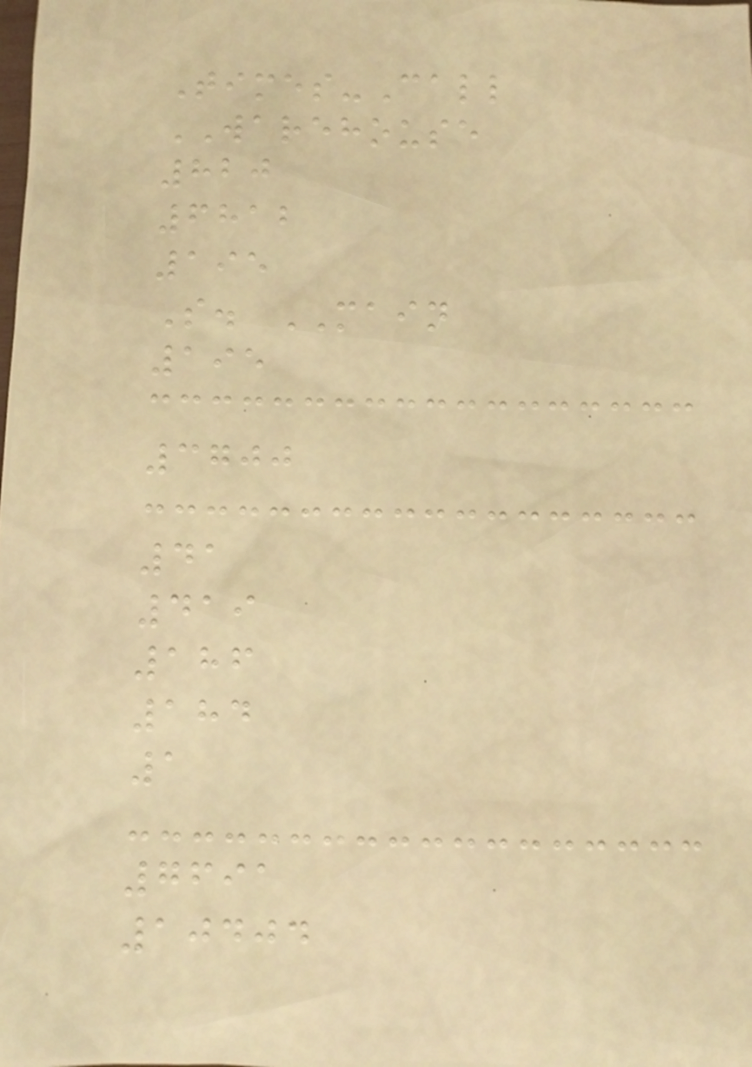Times-Call
WAREHOUSE
820
6812
195
S. MAIN
195
3700
41
419
186
184
1
7691
10404
